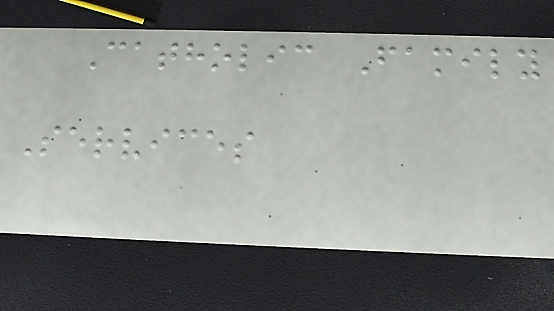Catholic Family
Services
